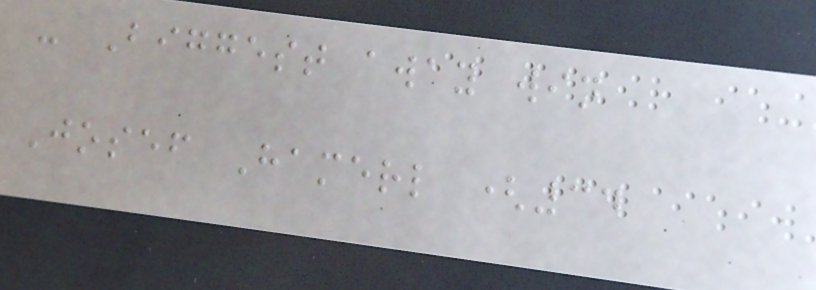- Biggest away win
Josef Hamerl (34
